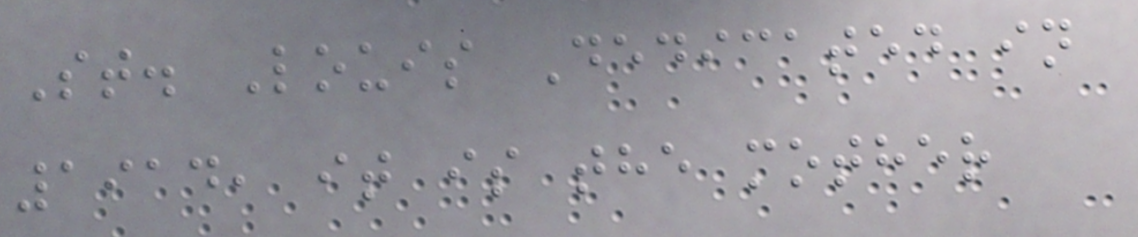St. Louis Dedicated in
1914, it is the mother
